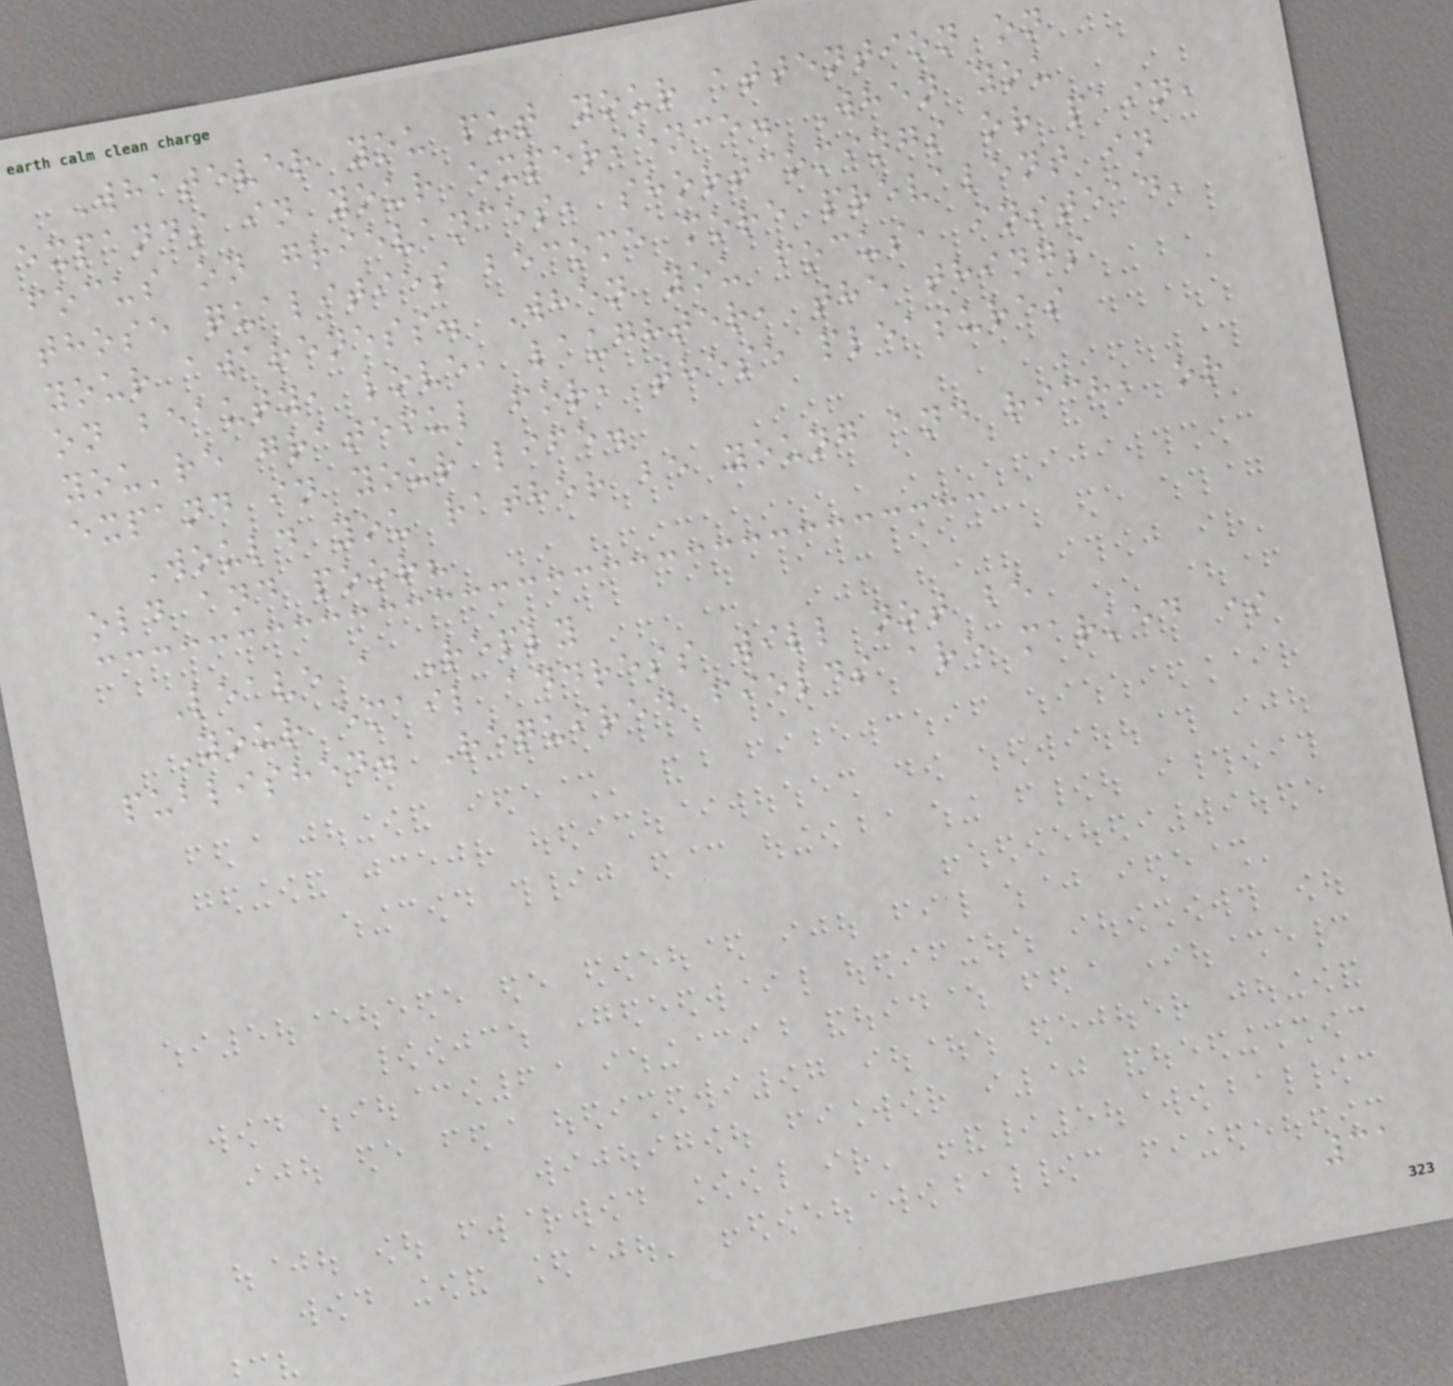Whatever you put your attention on
expands in your experience. When you
focus on grievances, shortcomings or pain,
those qualities become more prevalent in
your awareness. When you focus, instead,
on beauty, love, laughter, the things
you're grateful for, these pleasures
expand in your life.
Would you rather be young and rich, or
old and poor?
Leave a Reply
Your email address will not be
published. Required fields are marked *
31
